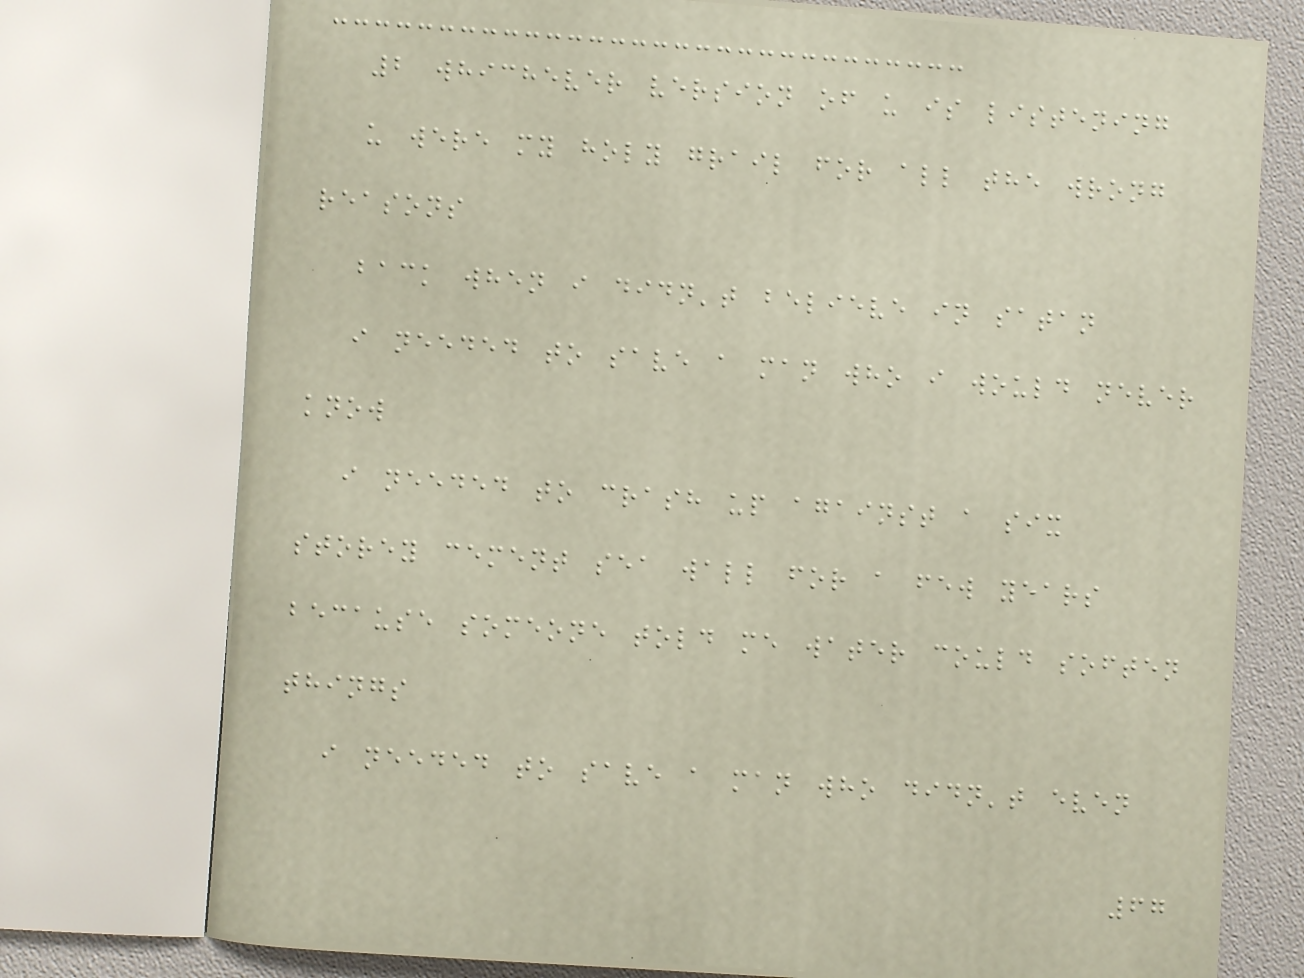2 whichever version of u is listening
u were my holy grail for all the wrong
reasons
back when i didn't believe in satan
i needed to save a man who i would never
know
i needed to crash up against a six
storey cement sea wall for a few years
because someone told me water could soften
things
i needed to save a man who didn't even
67
